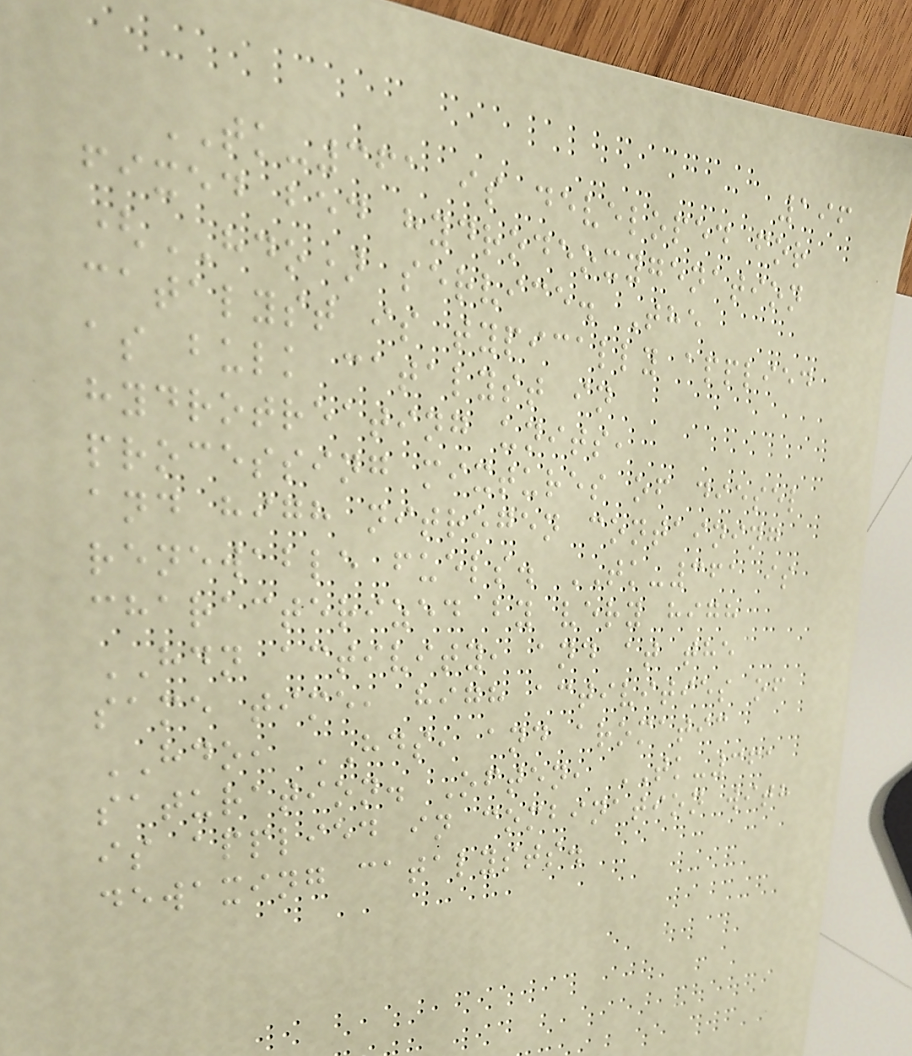196
TK-361 is developed for
fixed bed hydrodeoxygenation
(HDO) service. The
catalyst is typically applied
as bulk catalyst in
hydrotreating units,
processing mixtures of diesel
and high nitrogen containing
renewable fuels. TK-361 is
characterized by very high
HDN activity, and at the
same time, high activities of
HDO, HDS, and aromatic
saturation. Often, TK-361
is applied in combination with
dewaxing catalysts.
